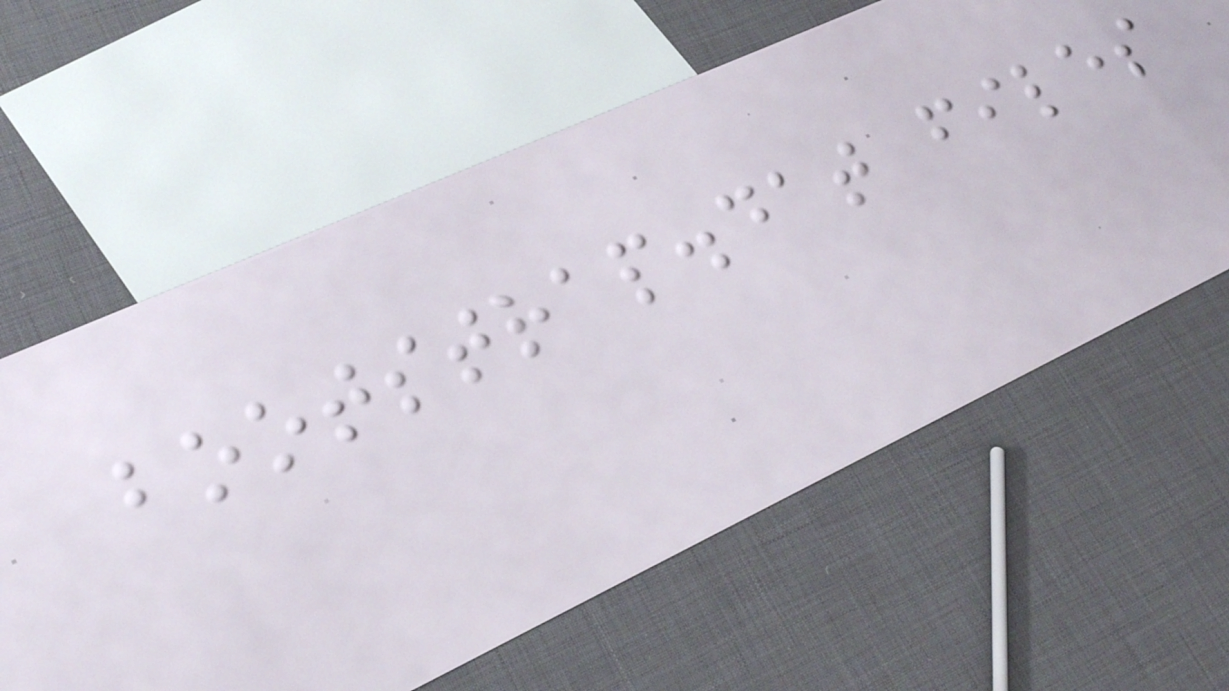bootstrap.dat files
